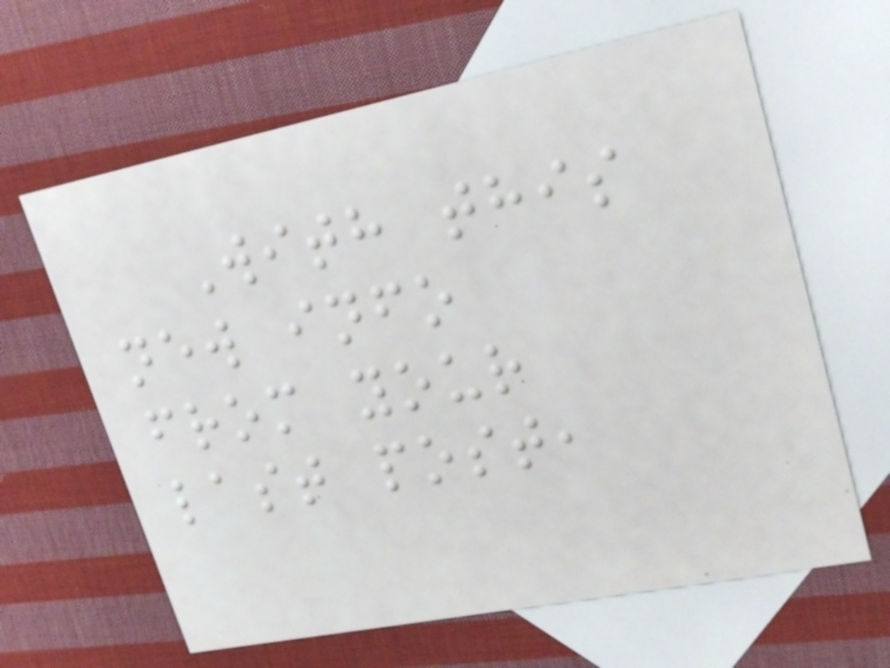With this
new info
from your
last post,
